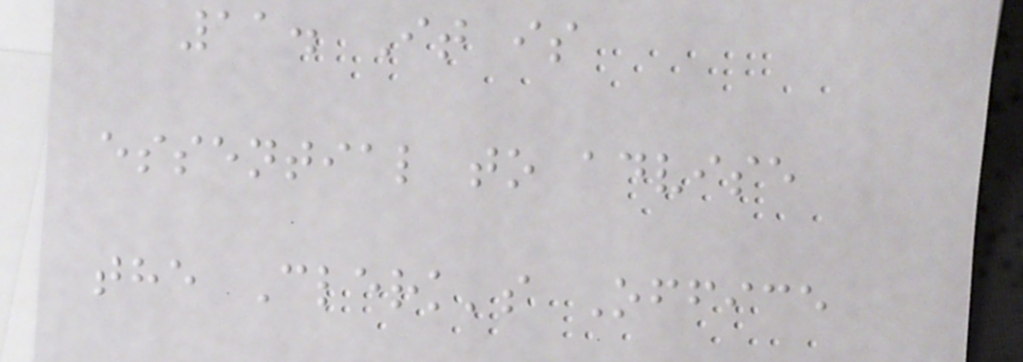11. It is
essential to advise
the Clerk's Office
